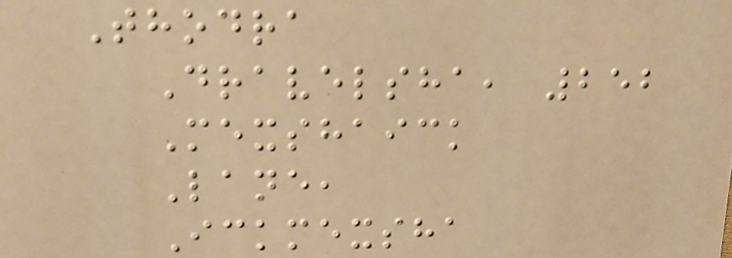Thodra
Dravelsha, 252
Mexshaick
Lane,
Ickmexsha
